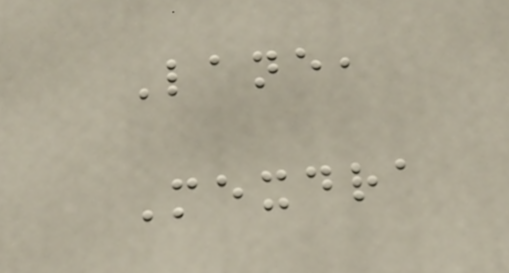Lane,
Mexdra
